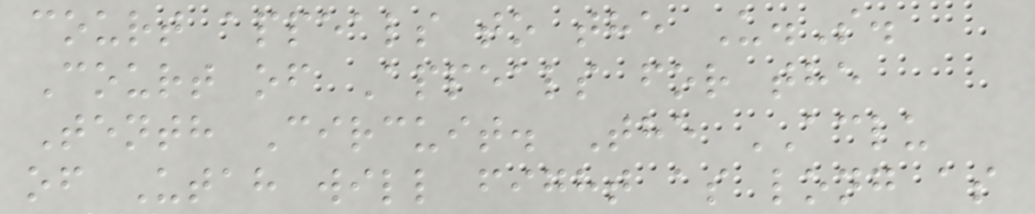court appeals to the U.S.
Court of Appeals for the
Tenth Circuit. The ACLU
of Utah will fight as long as
